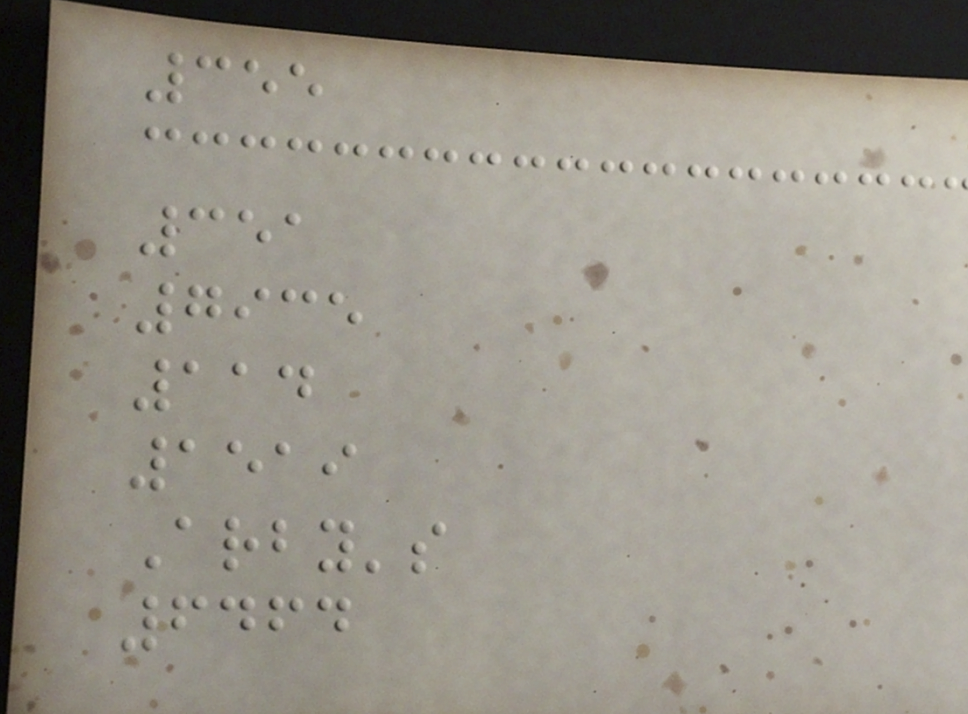355
351
7935
114
1519
Arby's
6464
